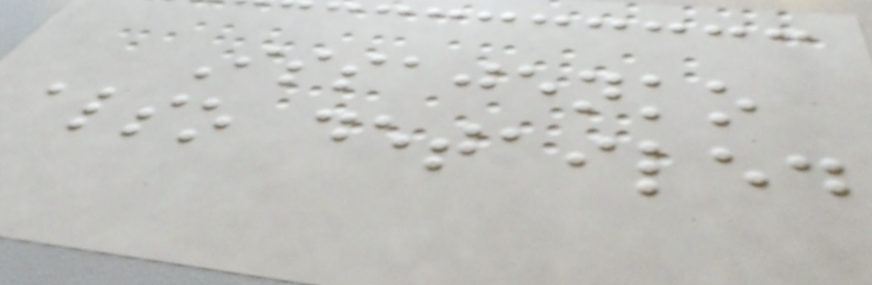Issajenko
also detailed
